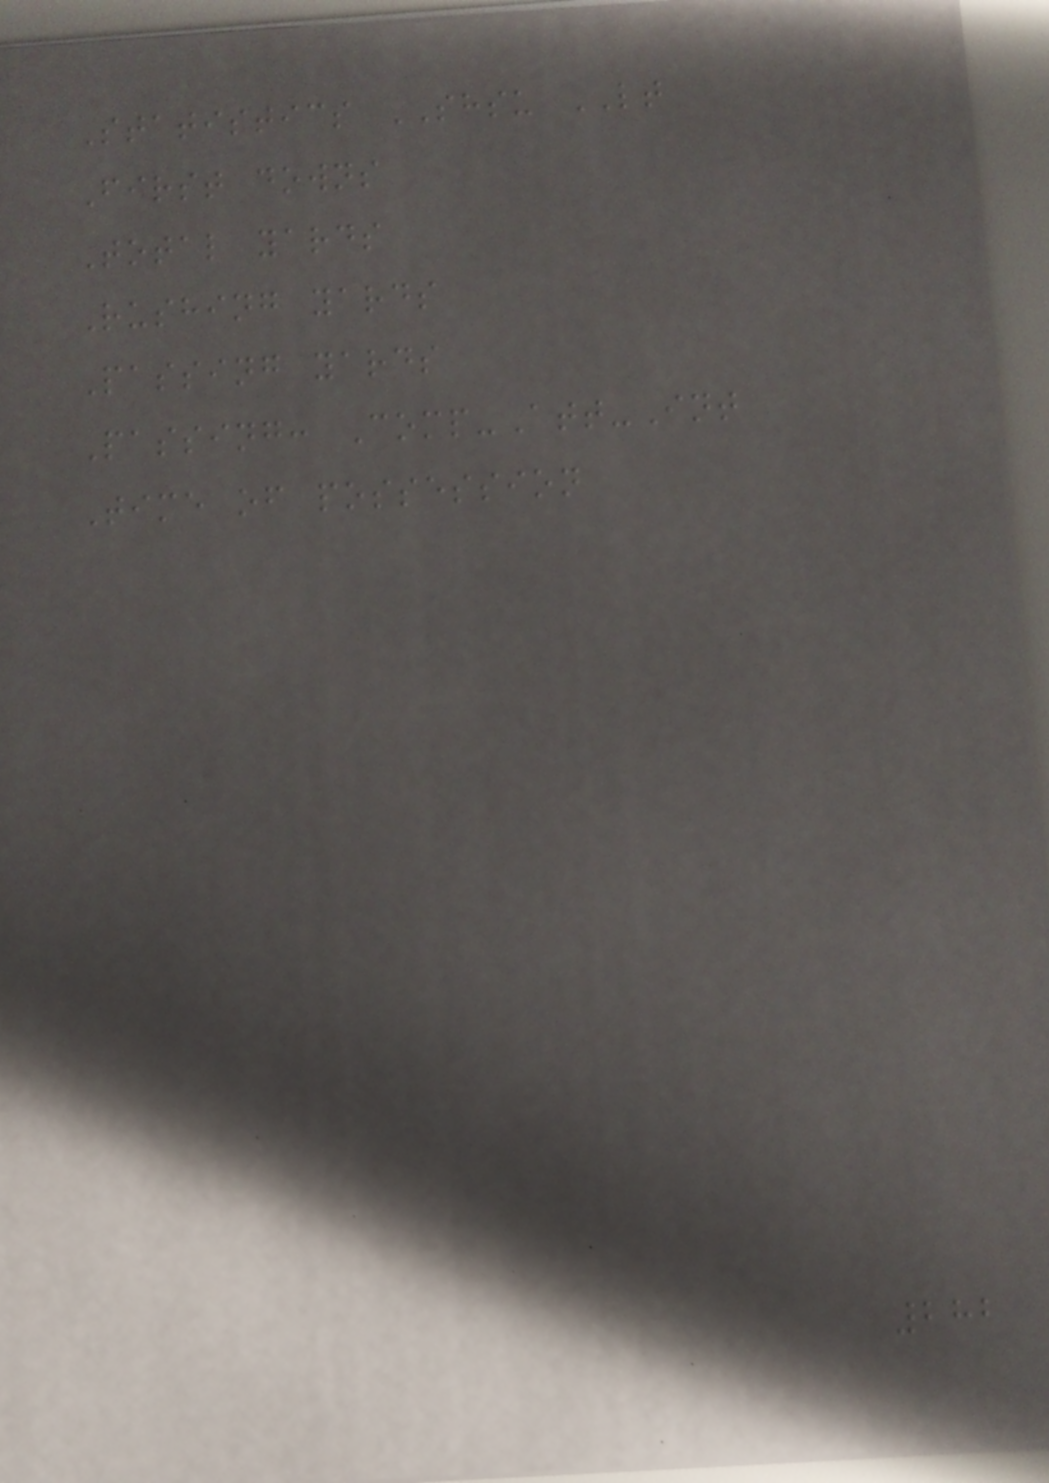Statistics SHSU LT
First downs
Total yards
Rushing yards
Passing yards
Passing: Comp-Att-Int
Time of possession
282
